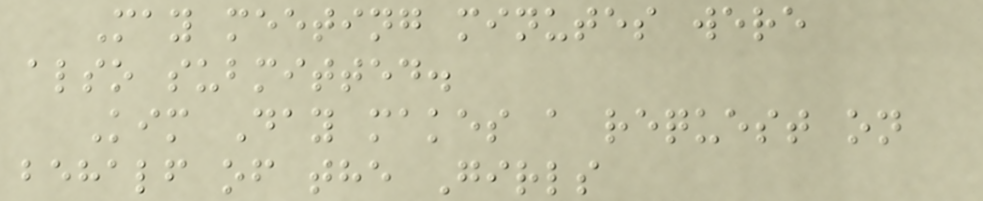May meeting minutes were
also submitted.
Kim Day makes a request on
behalf of the Girls
